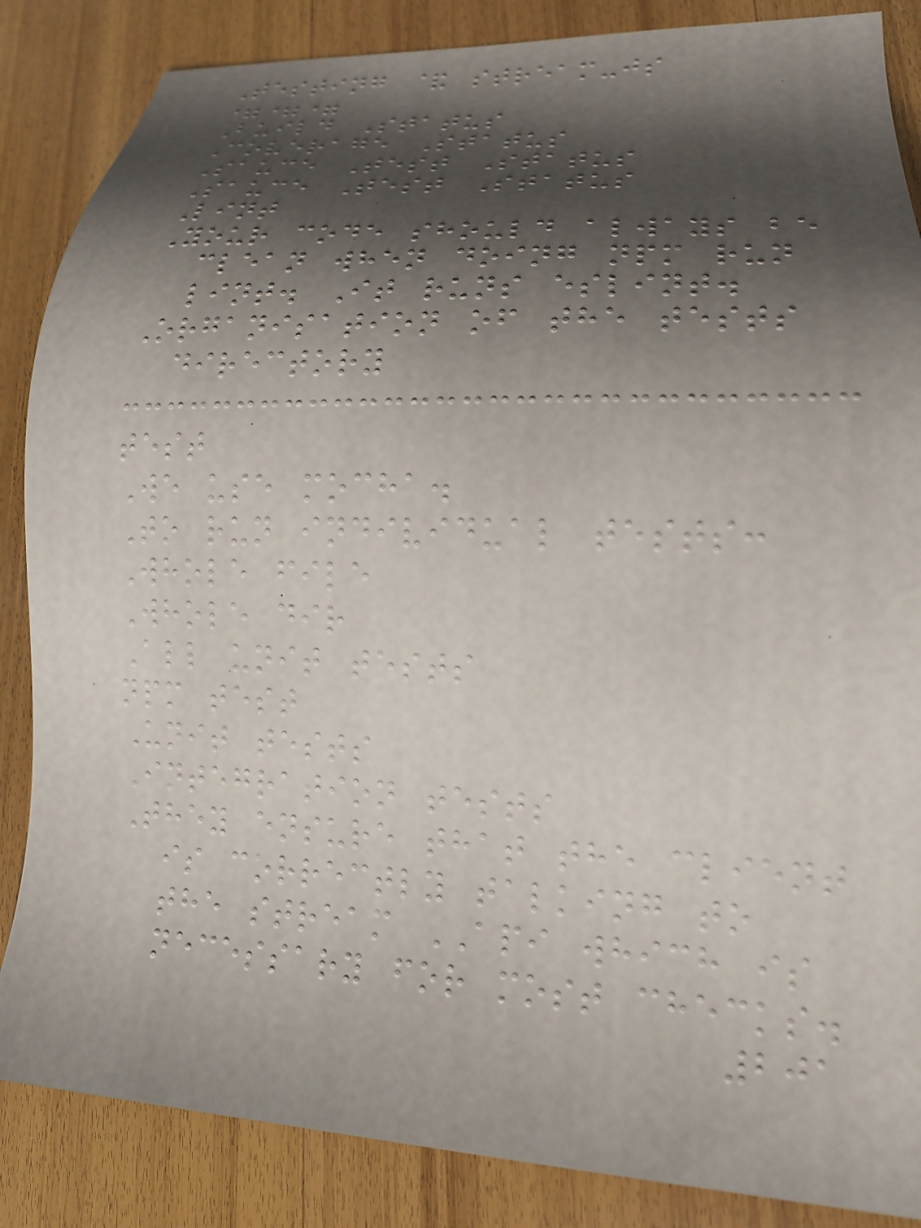Testing & stream-js
===
Build Status
Coverage Status
Sauce Test Status
Sauce Test Status
Lint
Your code should always be
clean when doing npm run
lint. It runs eslint.
Organisation of the tests
directory
test
We use mocha.
To run individual tests:
Whole file
Whole dir
All unit tests
npm test
Unit tests
Integration tests
They ensure that the client
is correctly talking to
the stream API which is
necessary for most checks.
201
